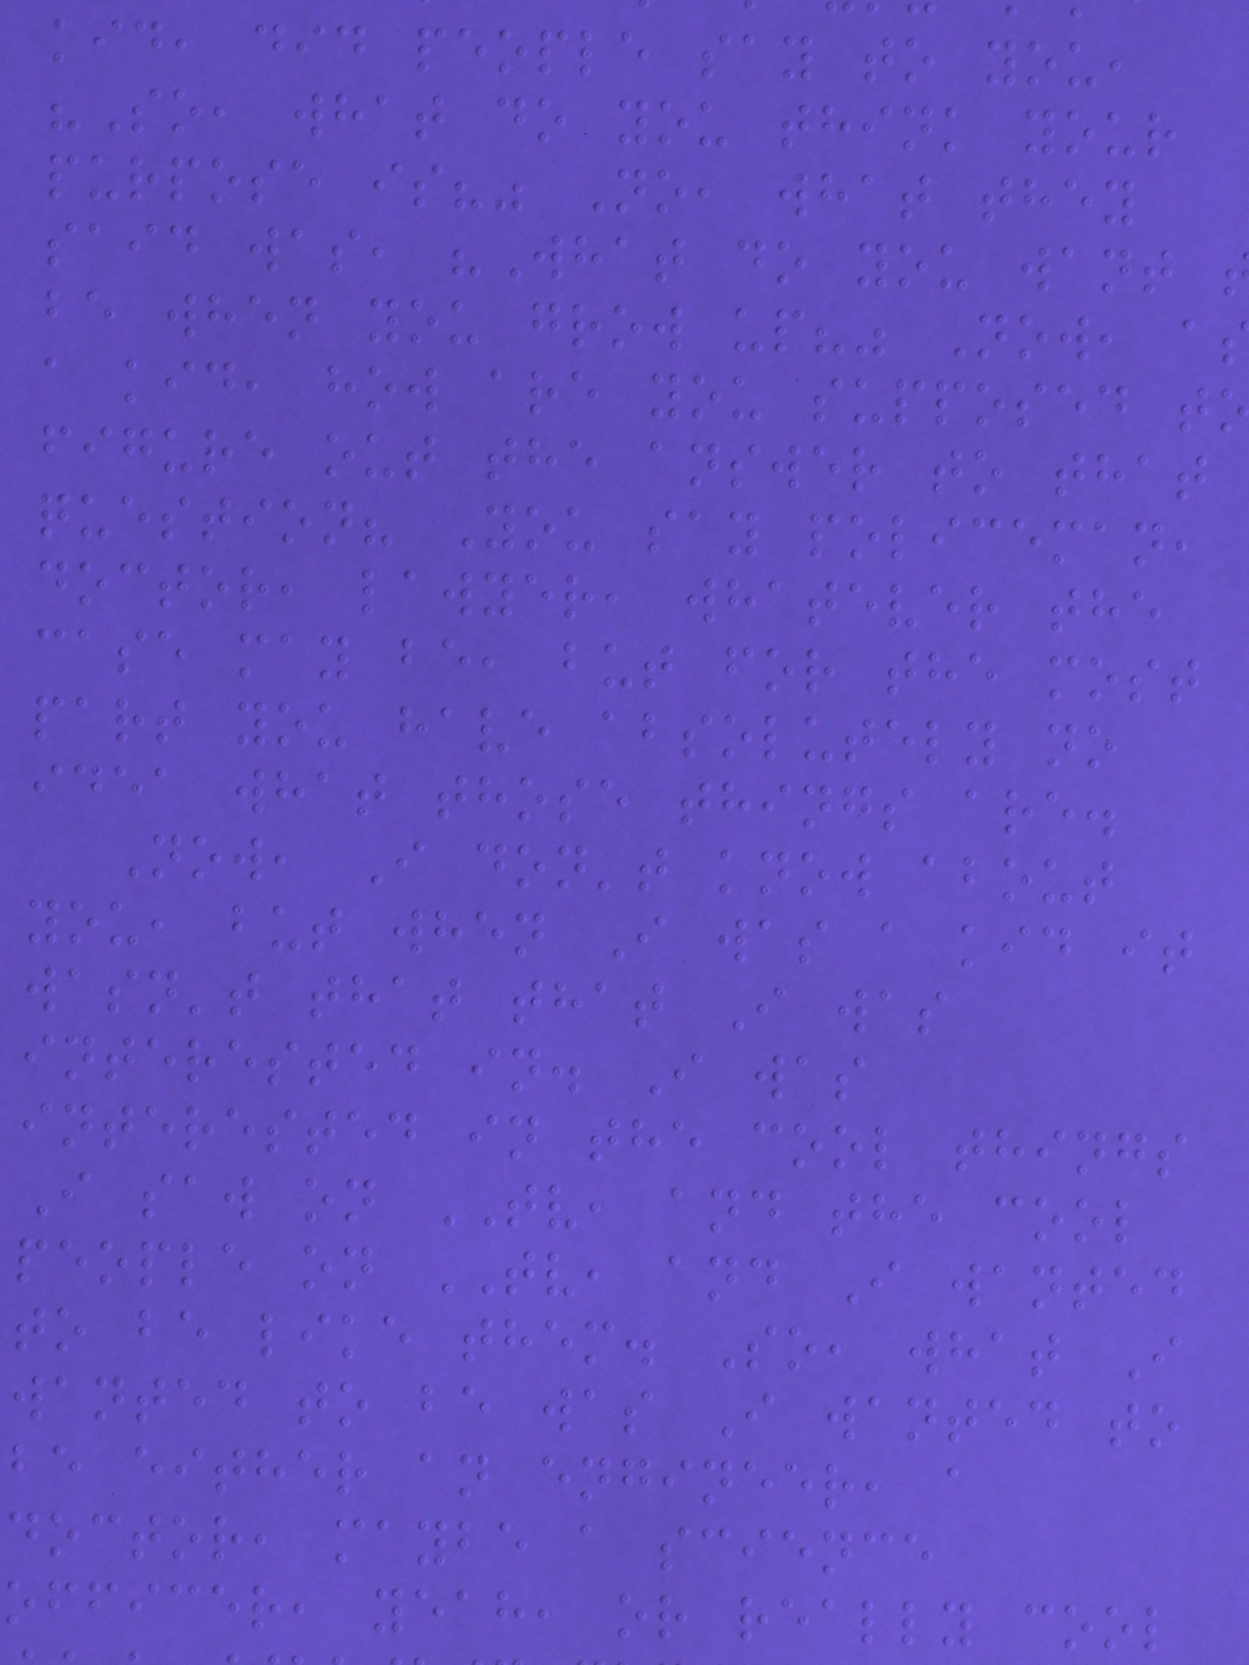kid, did people say to you,
"So, what do you think your
purpose is?" No, what they
said was, "What do you want
be when you grow up?" Now, a
a kid, how are you supposed t
figure out the answer to that
question? You say policeman,
doctor, lawyer, whatever the
case may be, but for the most
part you have absolutely no
idea what those things are.
Now, I don't know about
you, but when I was a kid it
wasn't that that I was
interested in. I was
interested in the cool things
I saw on TV, and the cool
people on TV, and I wanted
to be like them. So, what I
wanted to be was I wanted to
be either an engineer, a
doctor, maybe a science
officer, yeah, or really cool
